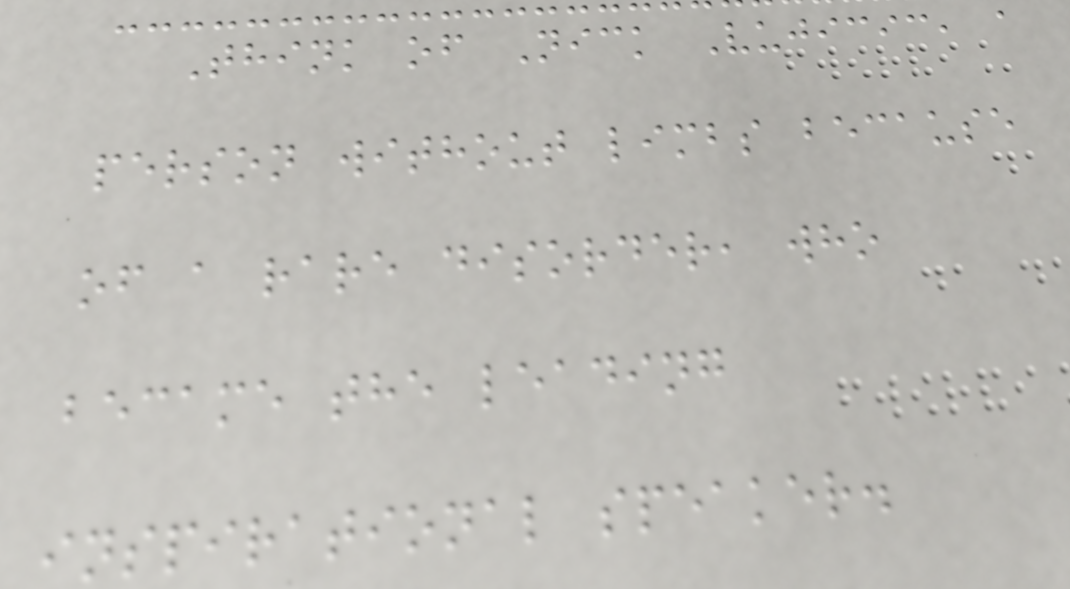Think of Nick Vujicic, a
person without limbs because
of a rare disorder, who
became the leading
inspirational speaker.
